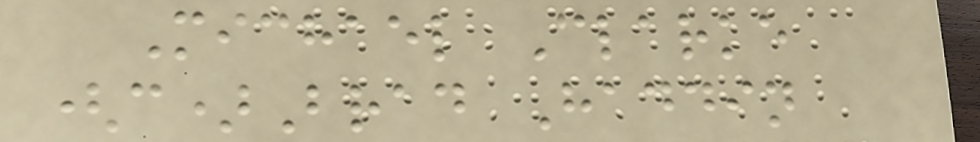Michael Clarke
(c)Brad Haddin
